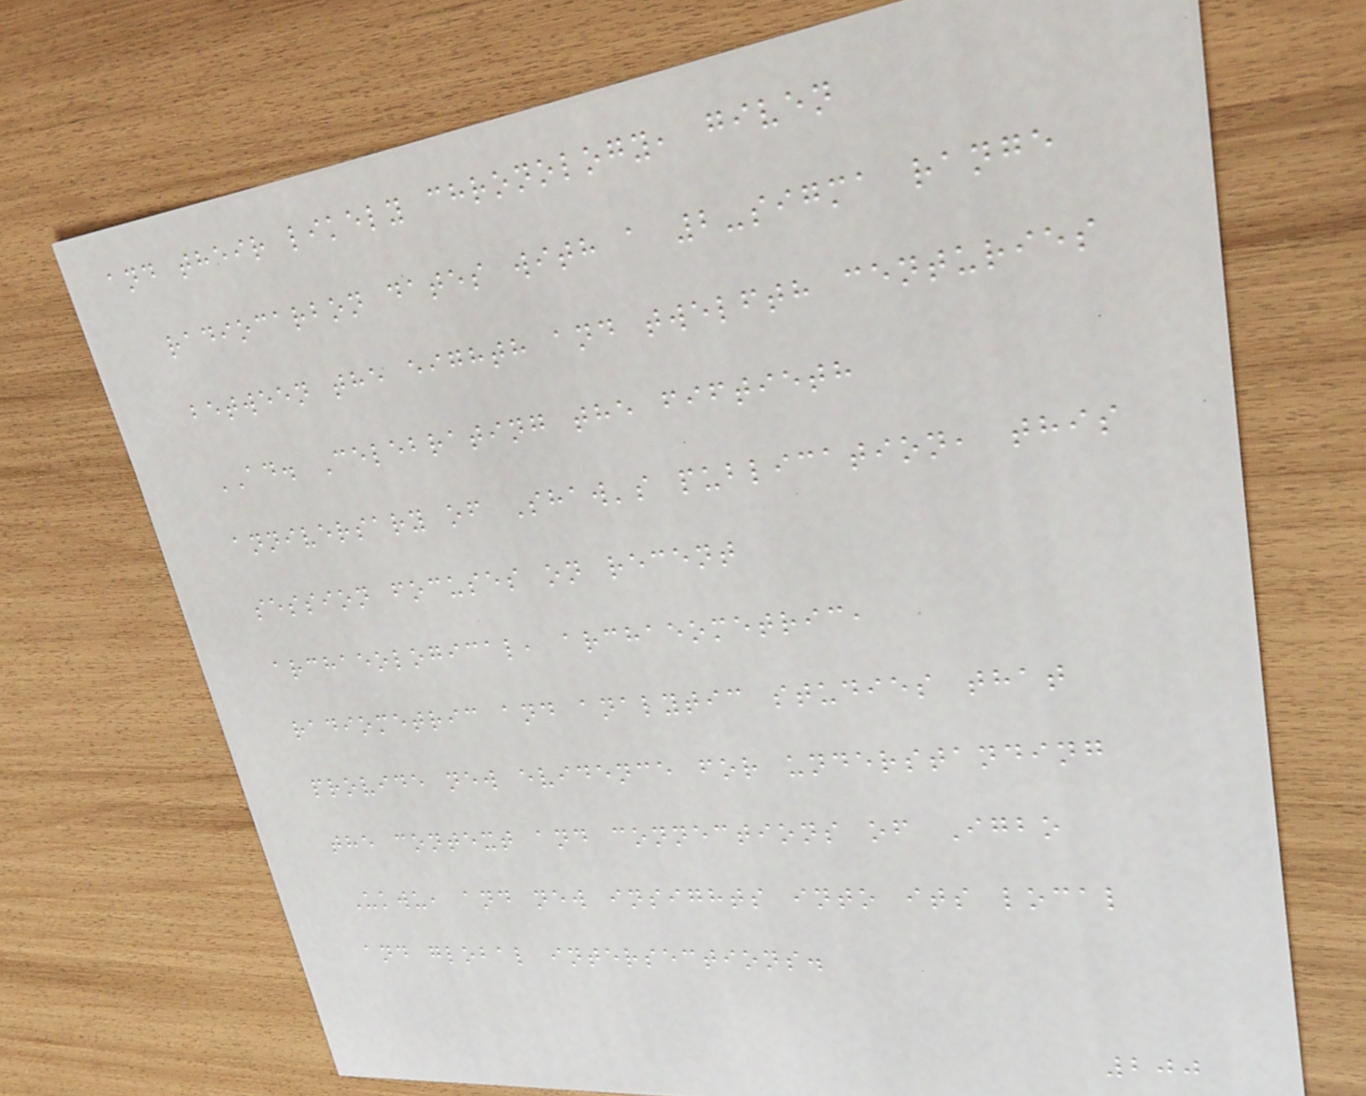and their likely chronology, given
radiocarbon dates with a 2-sigma range
between the eighth and twelfth centuries
AD. Celebrating the fiftieth
anniversary of Shaw's publication, this
session focuses on recent
archaeological, archaeometric,
radiometric and analytic studies that
provide new evidence for understanding
the context and connections of Igbo
Ukwu, and new insights into its local
and global intersections.
200
